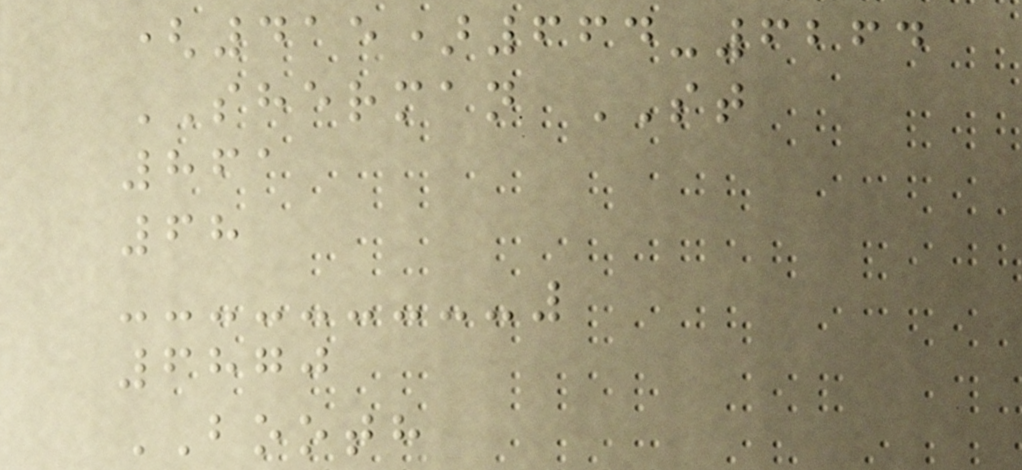(415)664-6264
SHERMAN ST
861
68
6870
BOOTH
